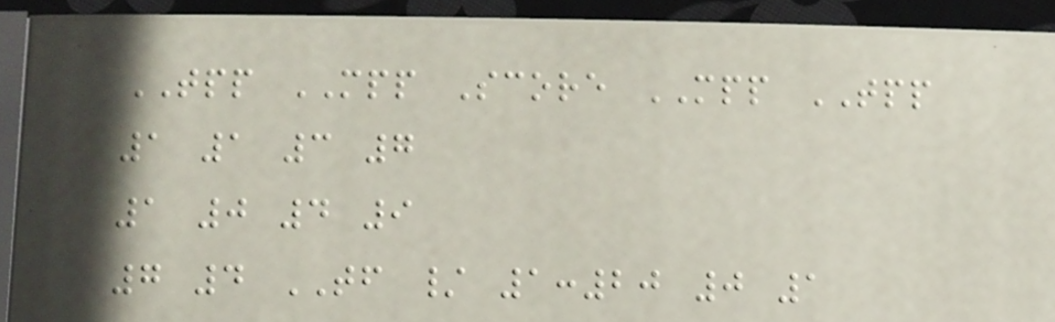TPP MPP Score MPP TPP
1 1 3 7
1 0 4 9
7 4 TF / 1:20 0 1
